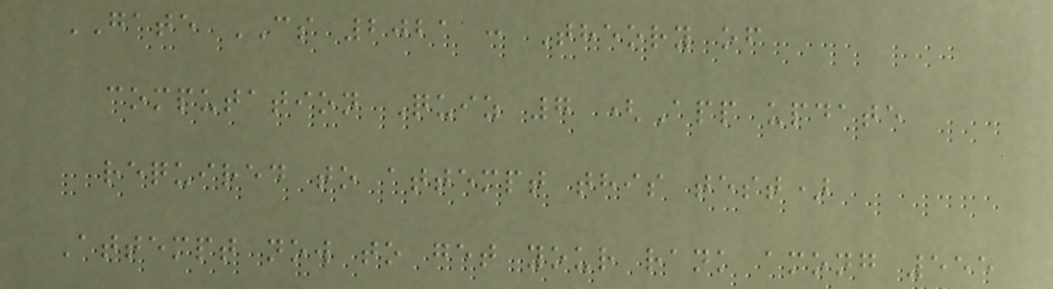GATE CS 2021 : Theory of
computation Quiz 7 (App update
required to attempt this test)
Attempt now to get your rank among 555
